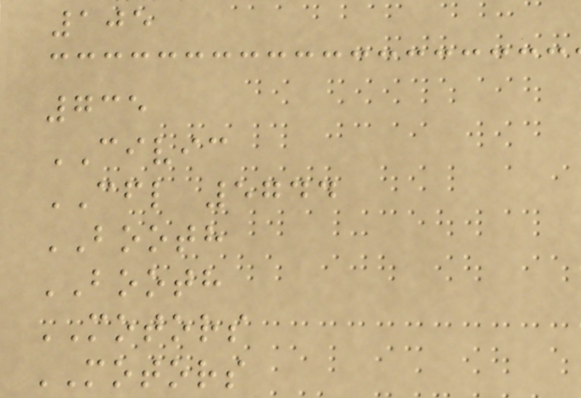105
735
CIVIC
CFL 5744
BOOTH
BOOTH
MOTORS
MOTORS
